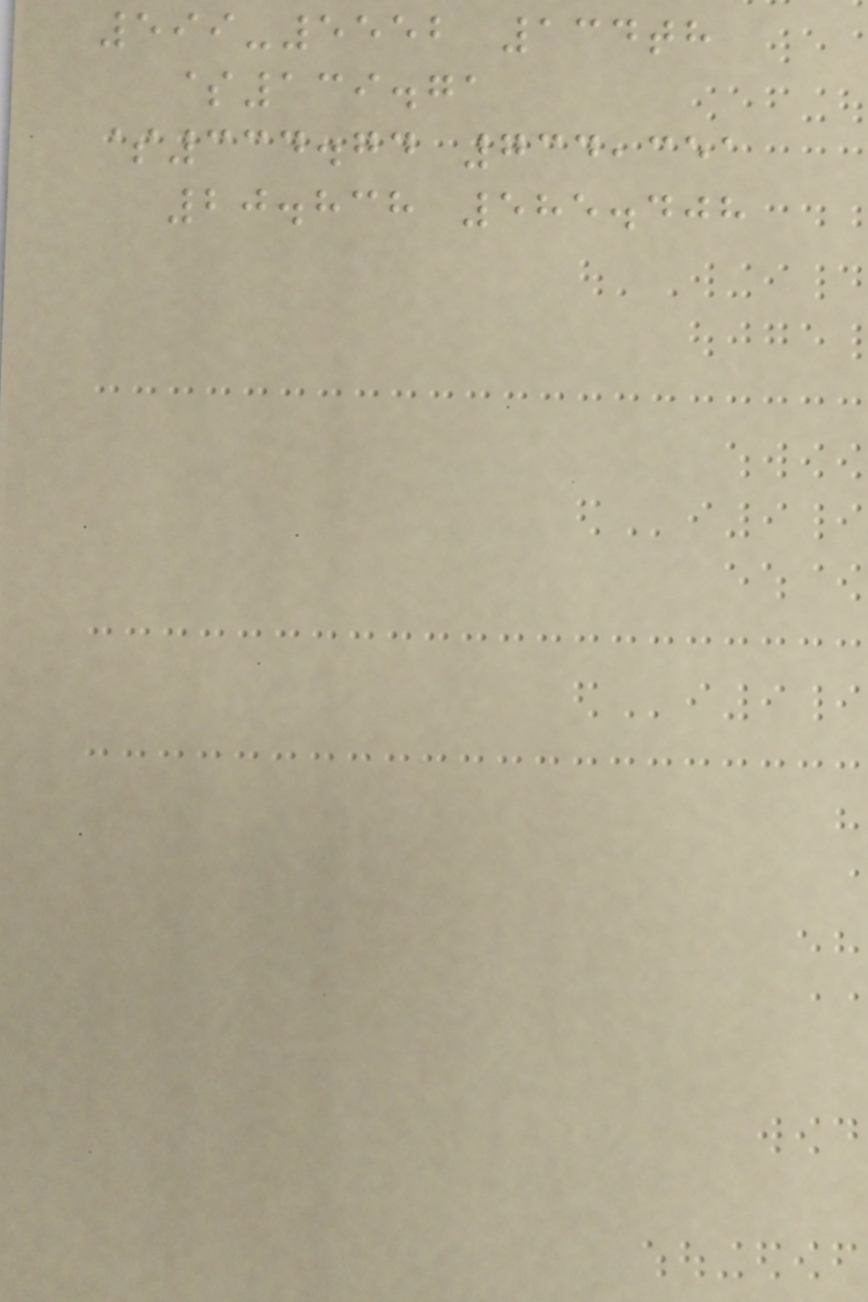599-5552 134th
$139.71
$334.74 734,351
20.838 585.408
